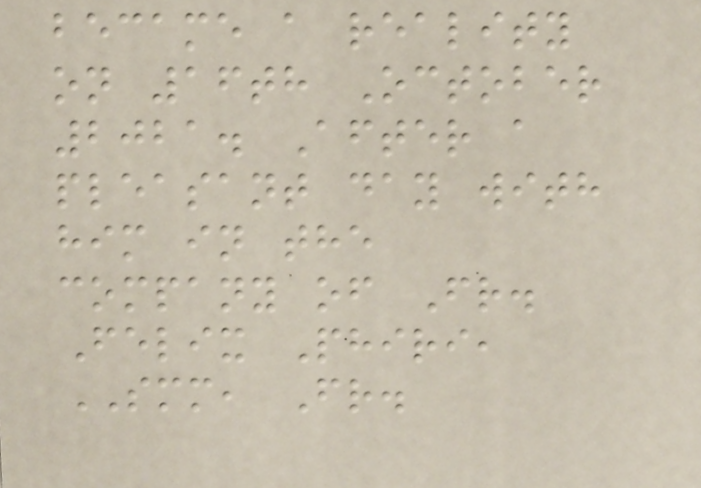became a reality
on 16th October
2021. After a
pleasant day with
him in the
company of Fr.
Felix Phiri,
SMM, Fr.
